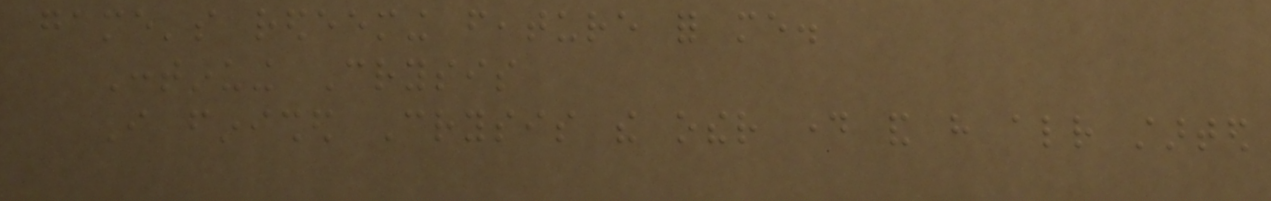game's redeeming feature for me.
Continuing Crysis
I finished Crysis the other day and have already started
